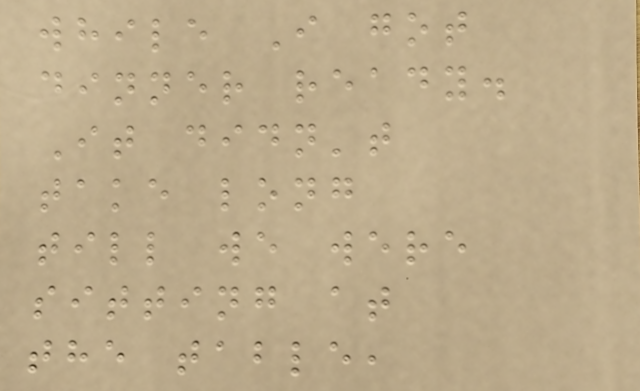while I got
dinner ready.
It didn't
take long
till we were
sitting at
the table,
